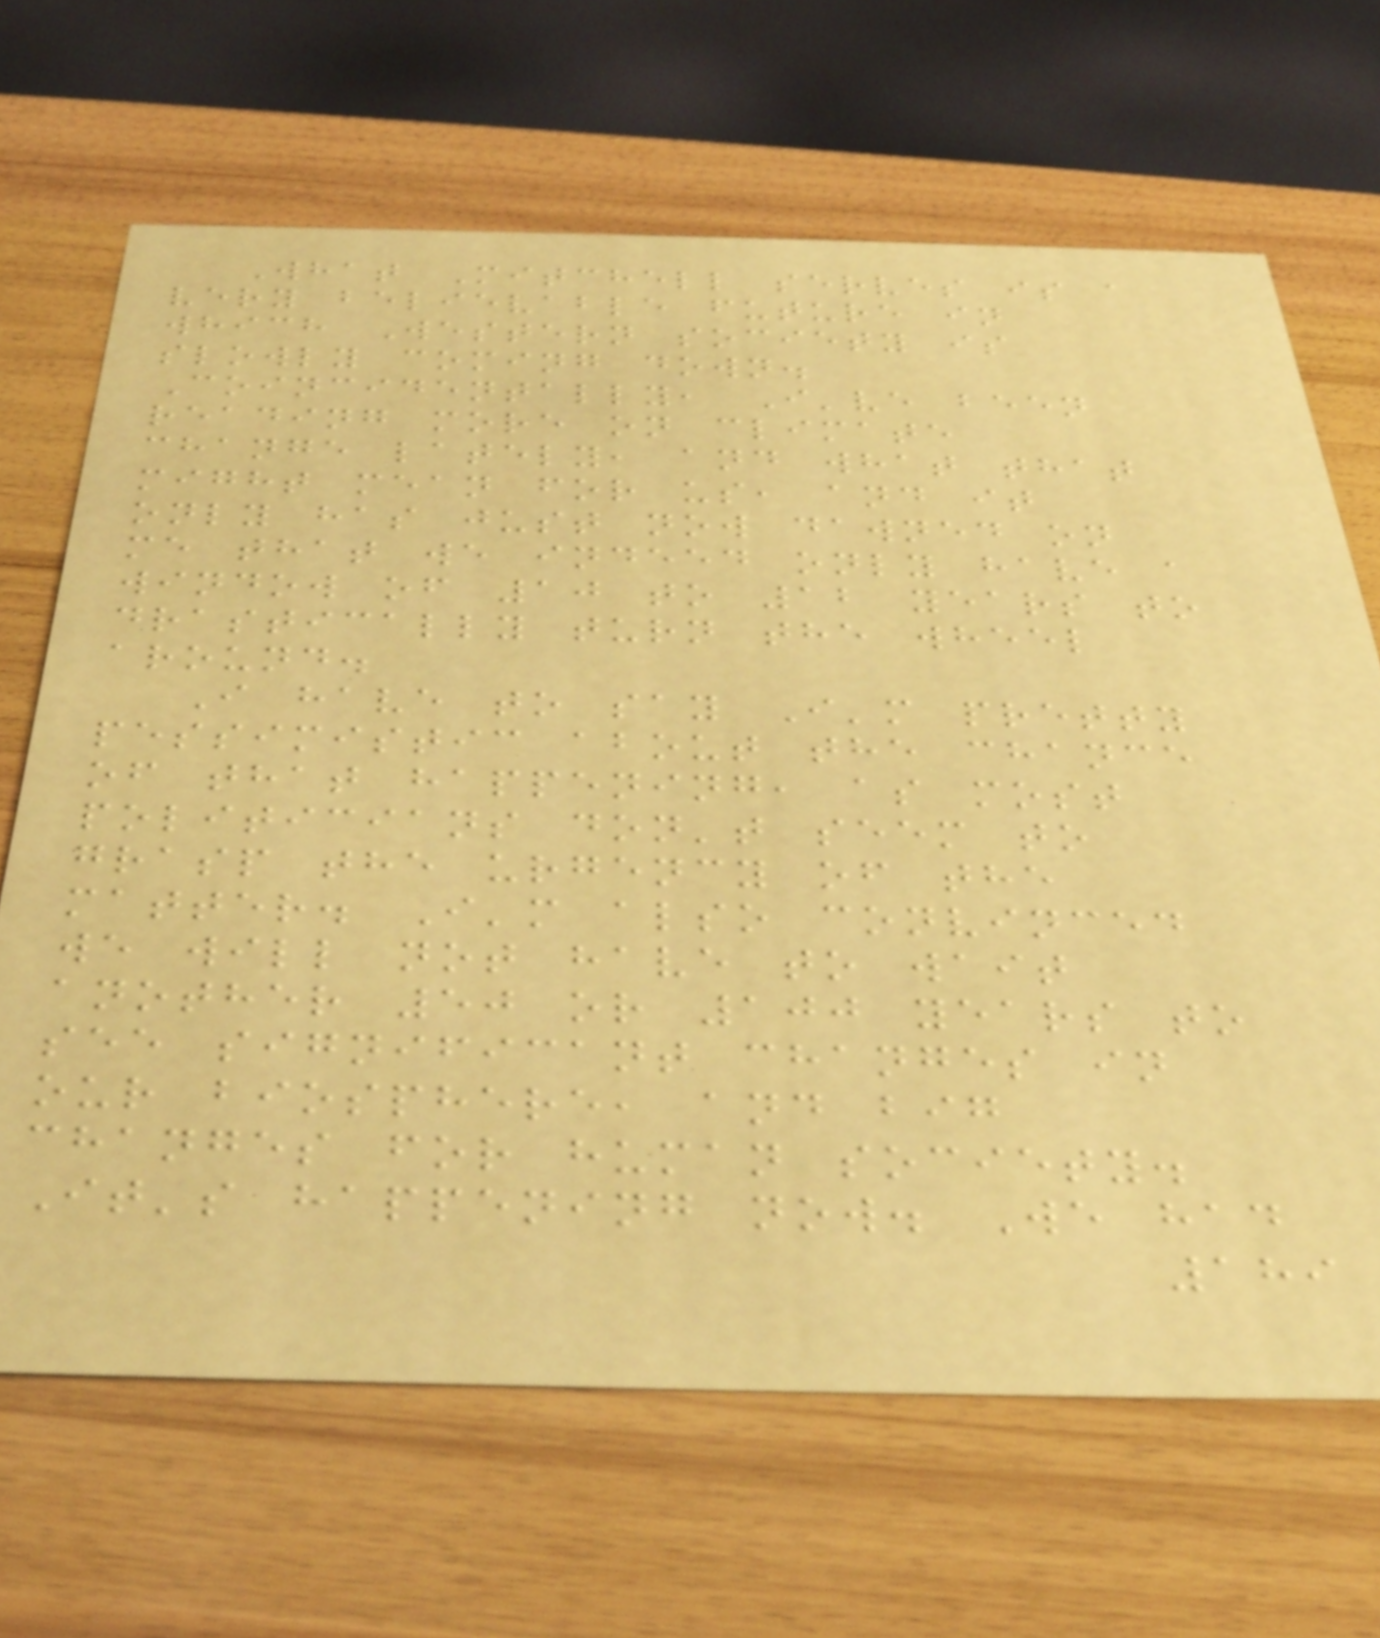What Mitchell serves is a
very believable future in
which Western society is
slowly coming down.
Coincidentally, I've been
reading more on climate
change lately, and what that
might mean for us, and it
only has just now dawned on
me that we indeed only have a
window of 10 to 12 years to
drastically turn the wheel
around.
I have to say I'm pretty
pessimistic about the chance
of that happening, as most
politicians don't seem to
grasp the urgency of the
matter. I'm also convinced
we will not have to wait
another 50 or 100 years to
see significant changes in
our biosphere, and big
changes for human society.
It's happening now. We had
189
